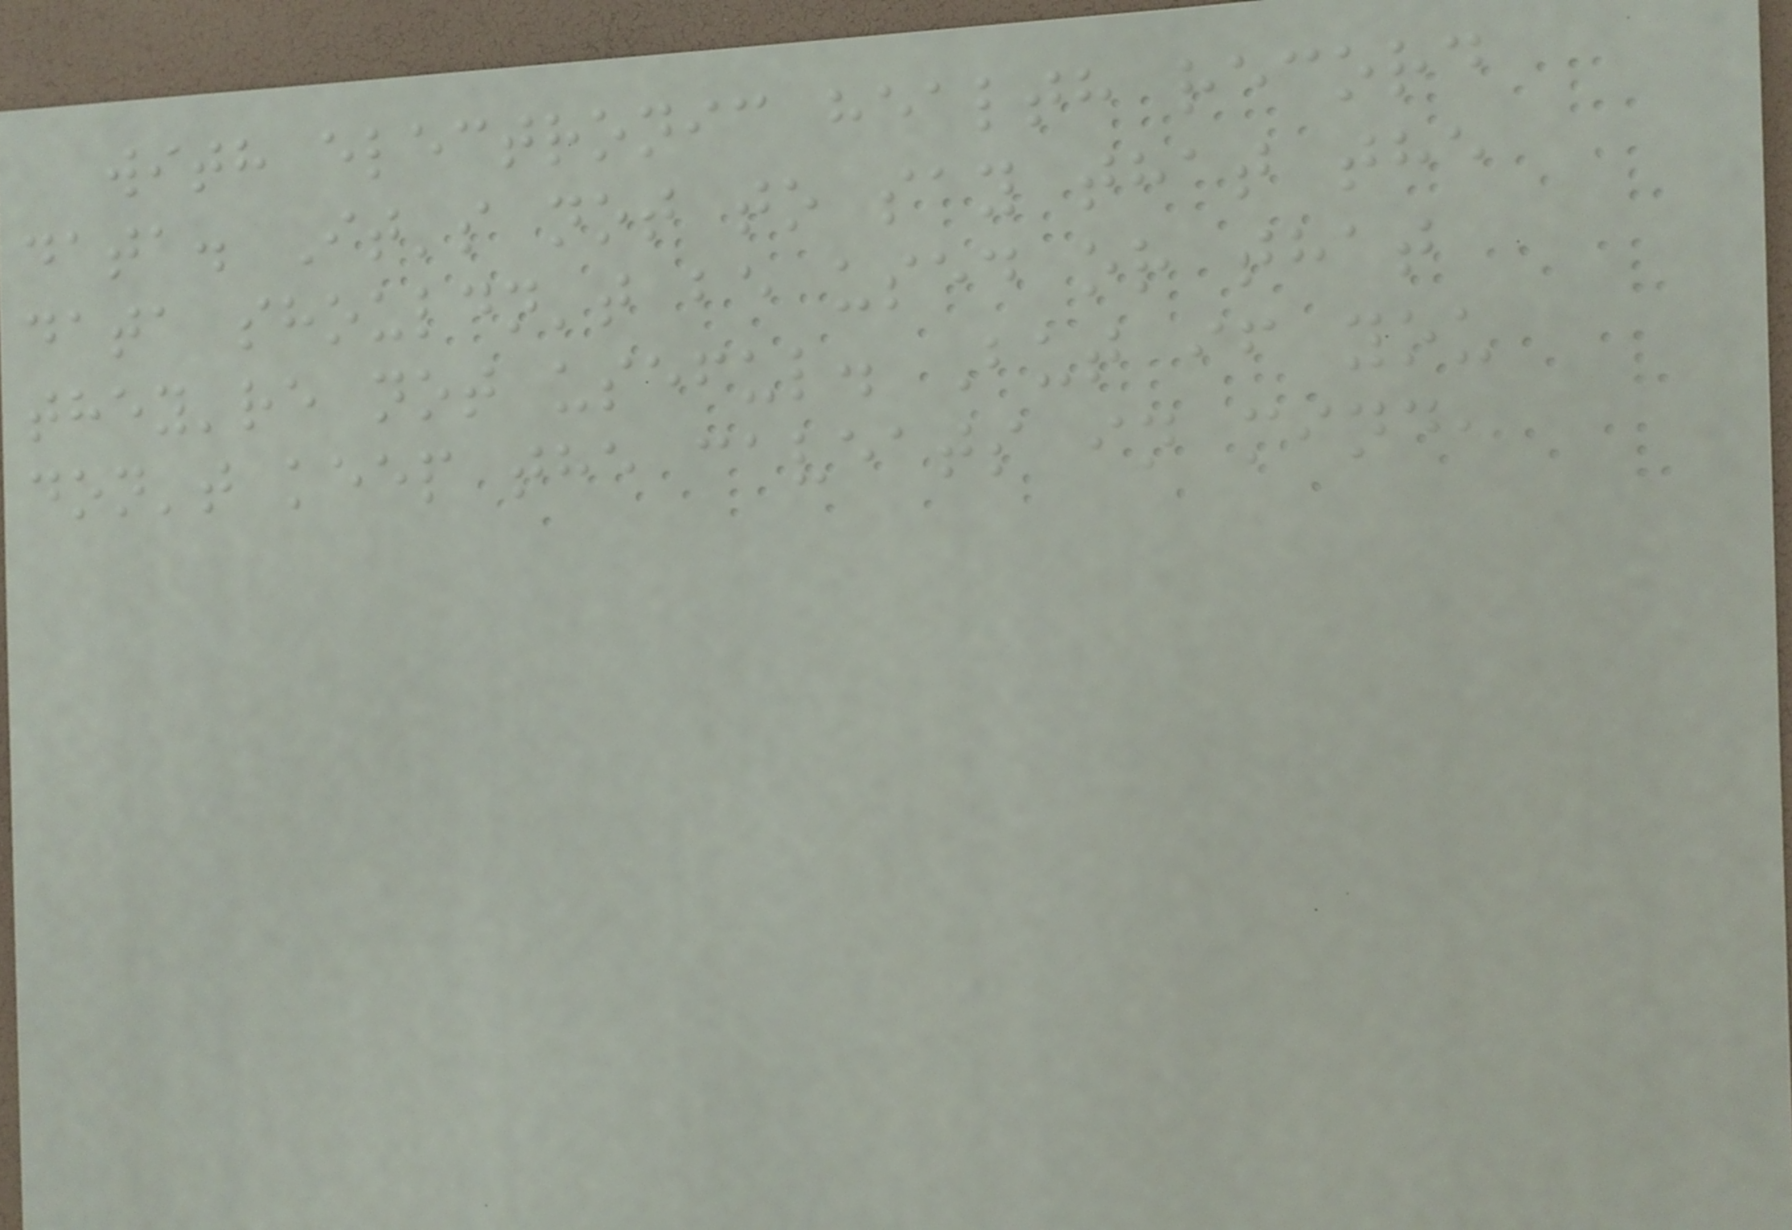with electronic health record
data. It's not to say that the
data shouldn't be used or that
they're not useful. But if you
don't keep the caveats in mind,
